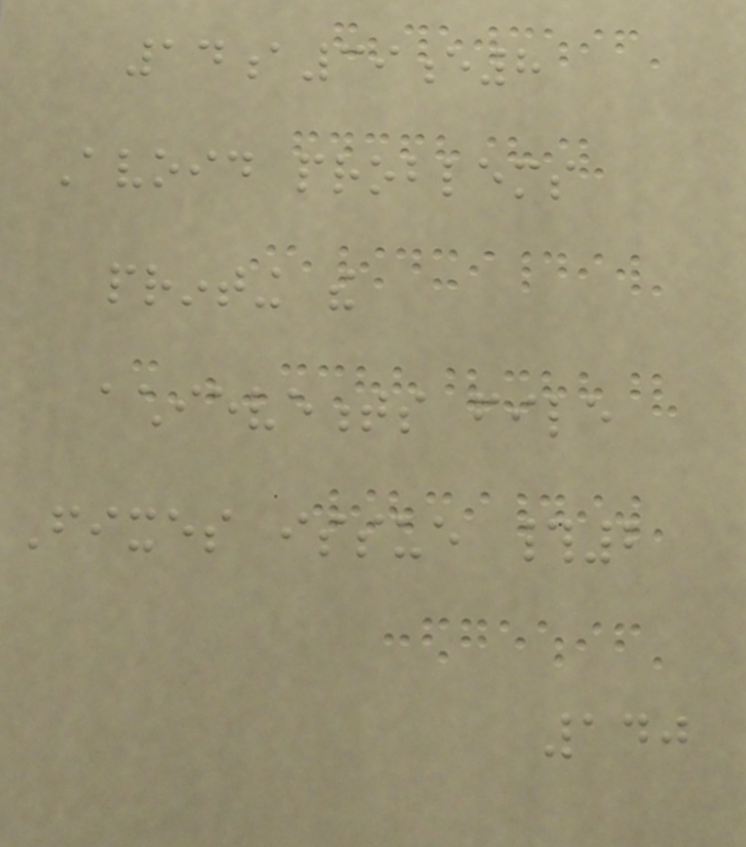14a39e8
Avoid problems
printing the
achievements file
Fixes issue #2
140
